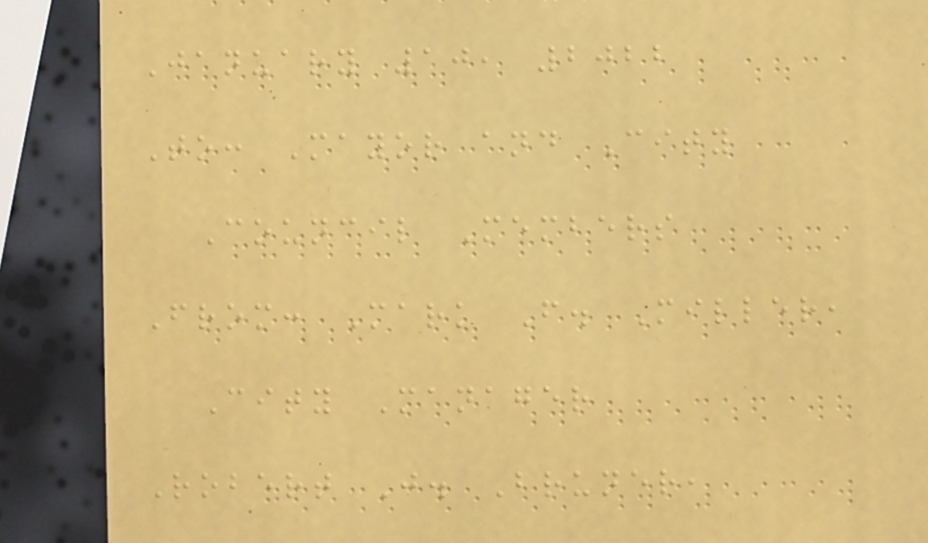January 10, 2022
To: Mayor and City
Council Members
From: Mark F. Miller,
City Manager
Robert J. Bruner,
